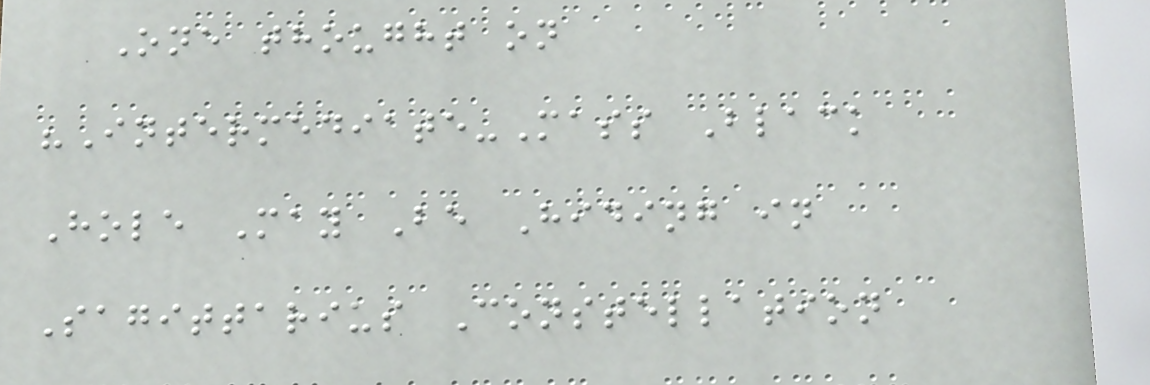One thought on
"Intermediate-Mass Black
Hole May Be Hiding in
Sagittarius Constellation
